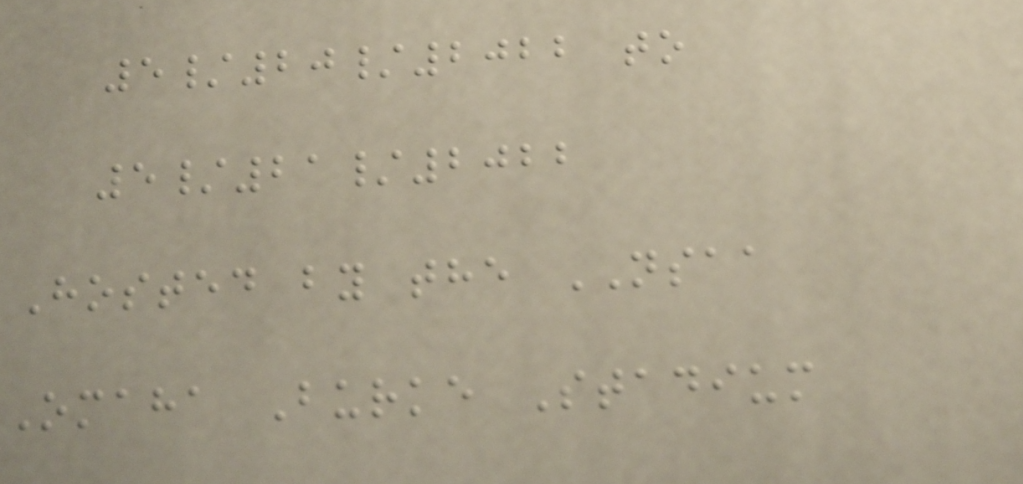5/20/2022 to
5/21/2022
Hosted by the NSAA
Omaha Burke Stadium
